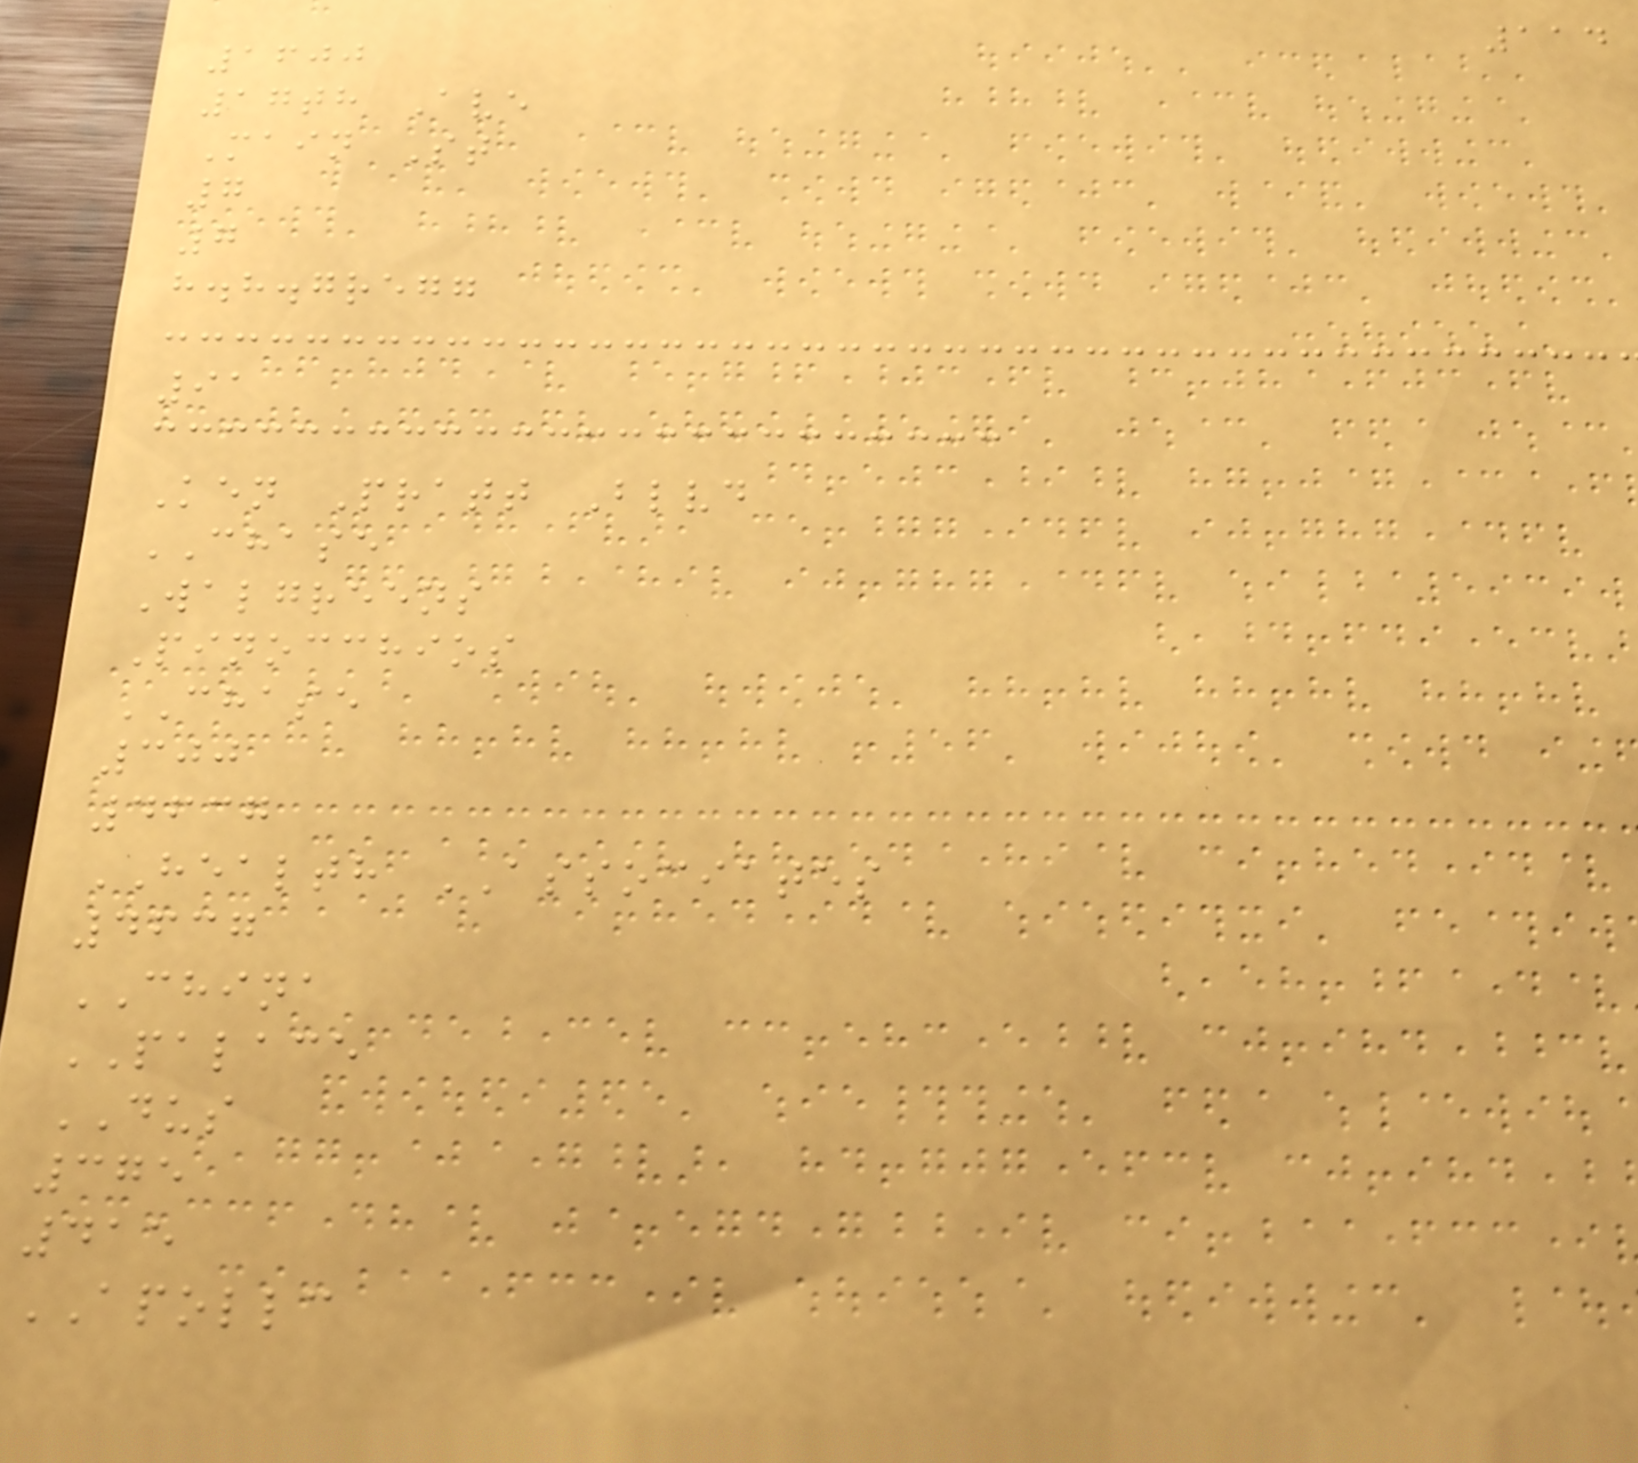114
1600
17th Ave
Main St
7
7
h.h.gregg
91
Ken Pratt Blvd
CHASE
Walgreens
Pinocchios
CHASE
300
4637
HEALTH ASSOCIATES
4637
CHINA
PALACE
DUS
375
415
APOLLC
